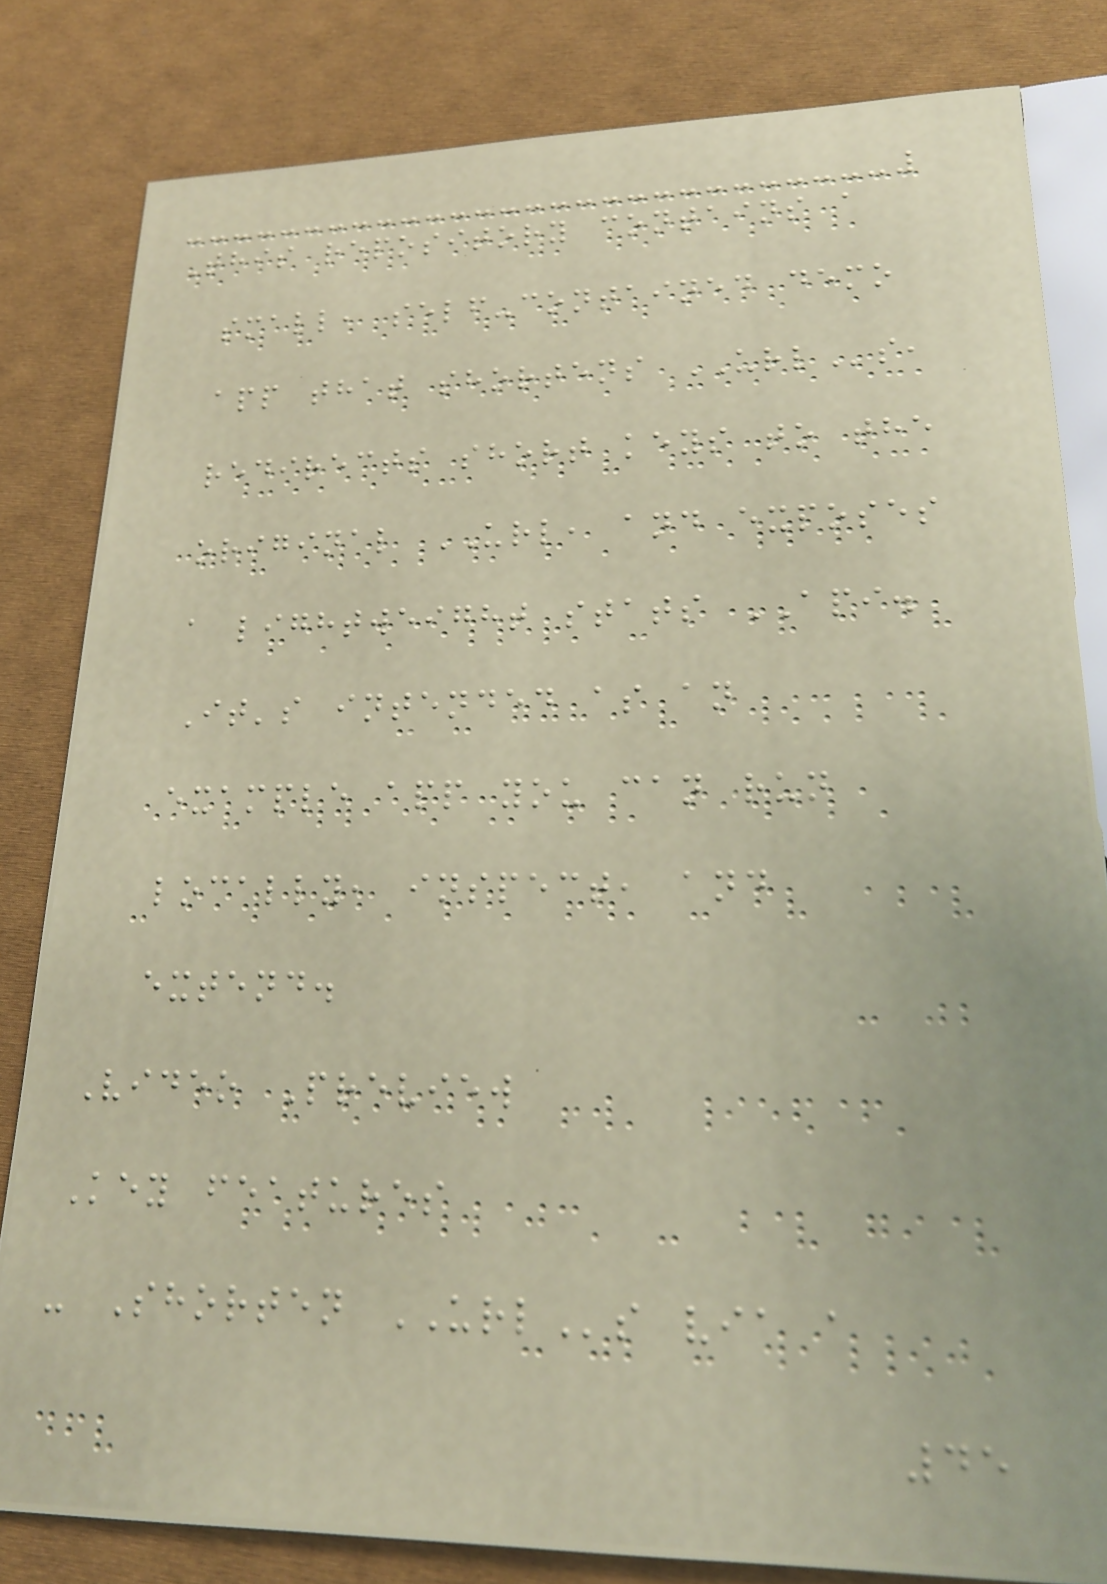This repository contains a
small, self-contained demo
app that shortens URLs,
redirects short keys to the
original URL, and exposes
a lightweight stats API.
It's intended as an
example app you can run
locally, inspect, and
extend.
Video Preview
Key features
- Shorten URLs via a
45
